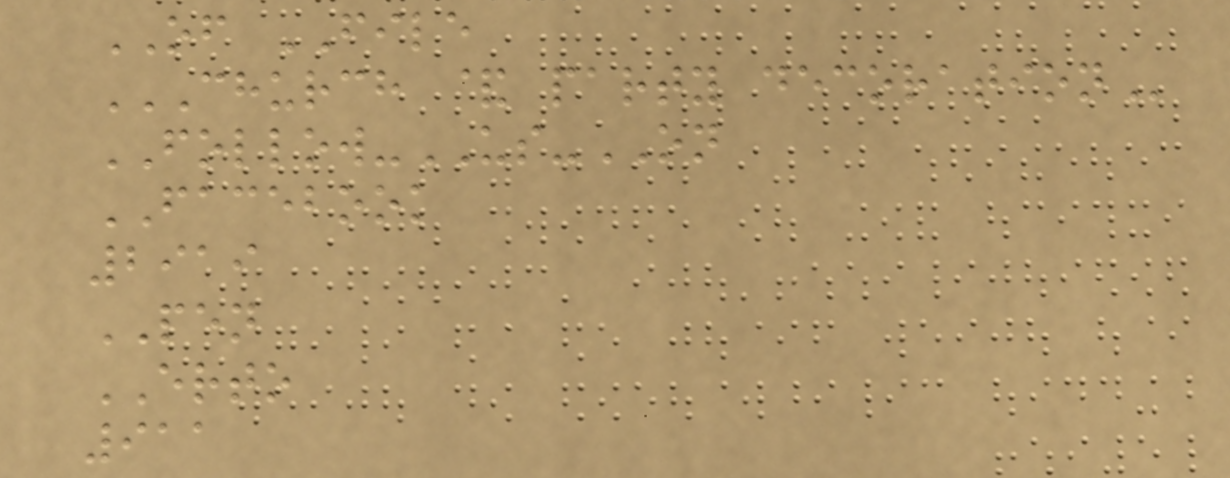OF FILE
CHURCH & PARTY DECORATION
FOLLOW-US-ON
FACEBOOK
2919
PEN
ERTO
911
